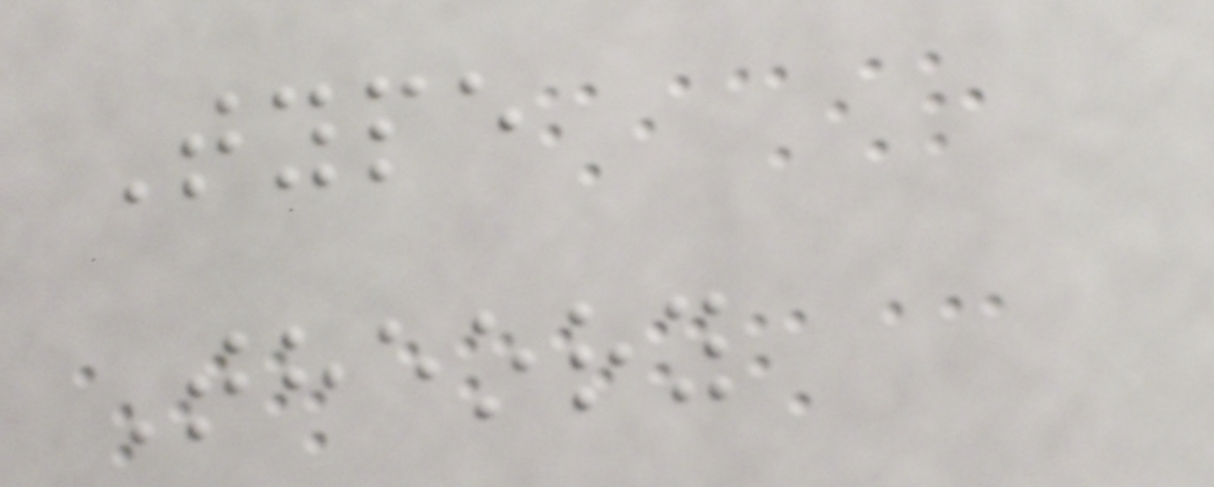Type
Theory
